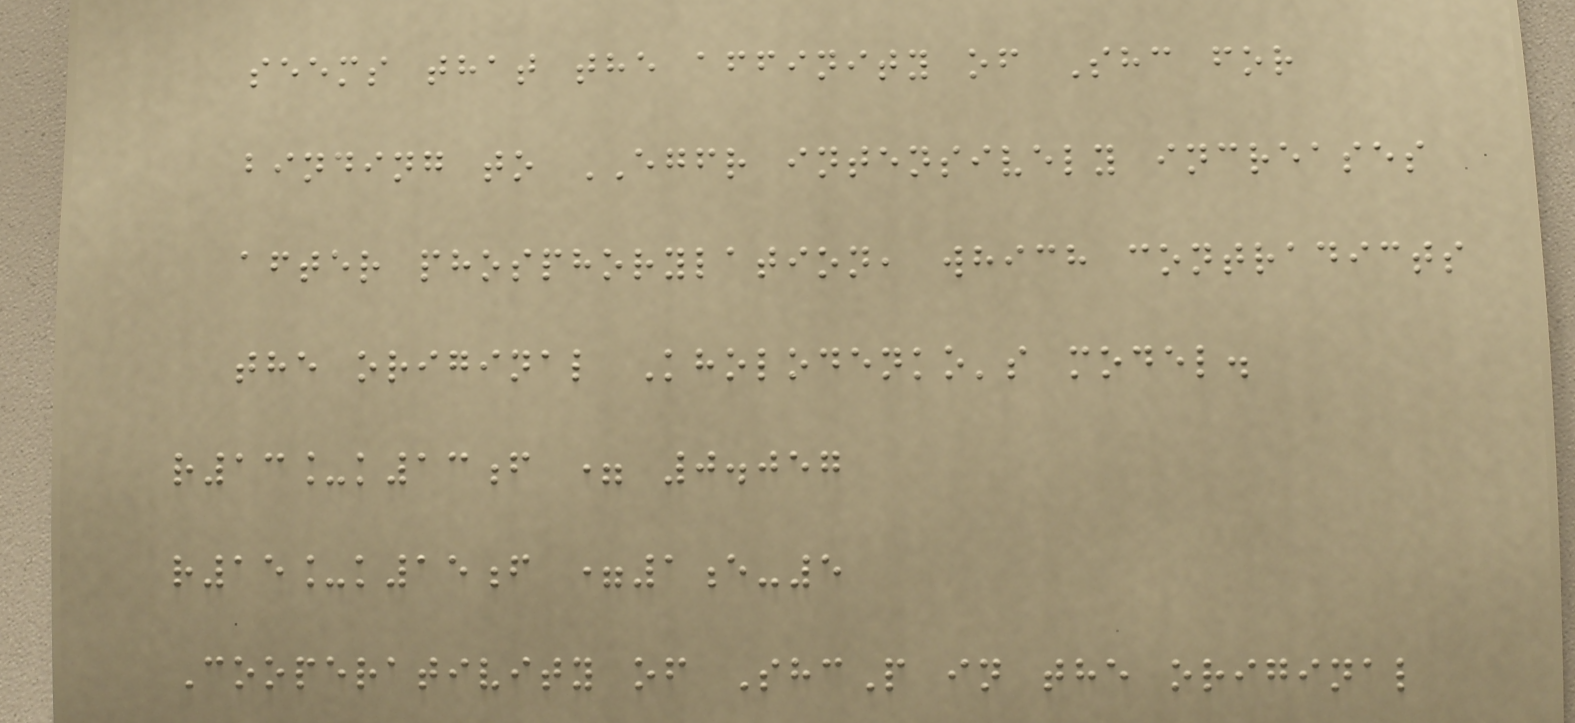seems that the affinity of Shc for
binding to EGFR intensively increases
after phosphorylation, which contradicts
the original Kholodenko's model.
r13_k13f = 0.057
r15_k15f =1e-5
Cooperativity of ShcP in the original
